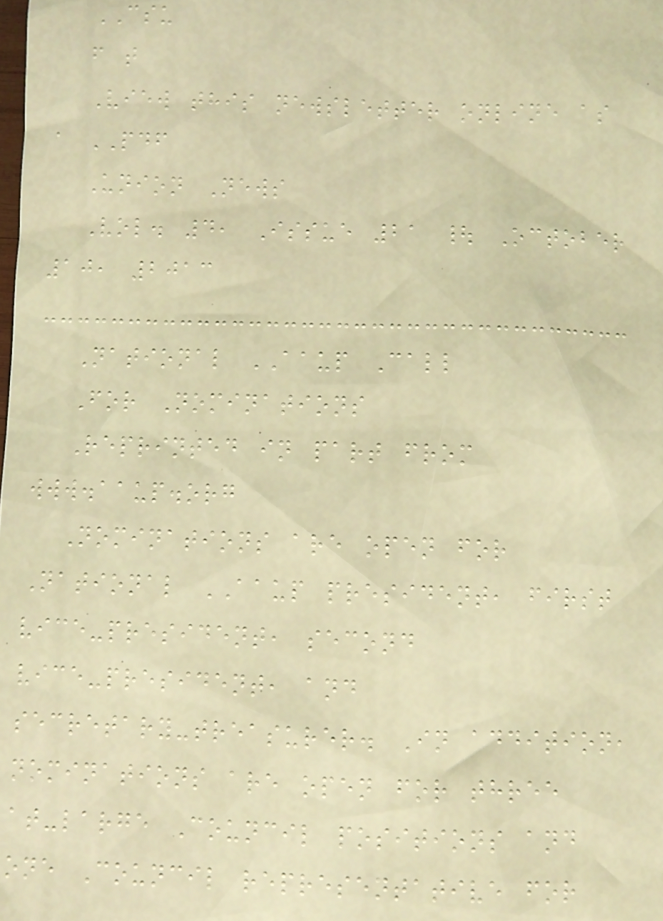CSU
f t
View this newsletter online as
a PDF
Union News
Vol. 4, Issue 21 | October
10, 2013
National AAUP Call
For Nominations
Reprinted in part from
www.aaup.org
Nominations are open for
National AAUP president, first
vice-president, second
vice-president, and
secretary-treasurer. In addition,
nominations are open for three
at-large Council positions and
one Council representative for
